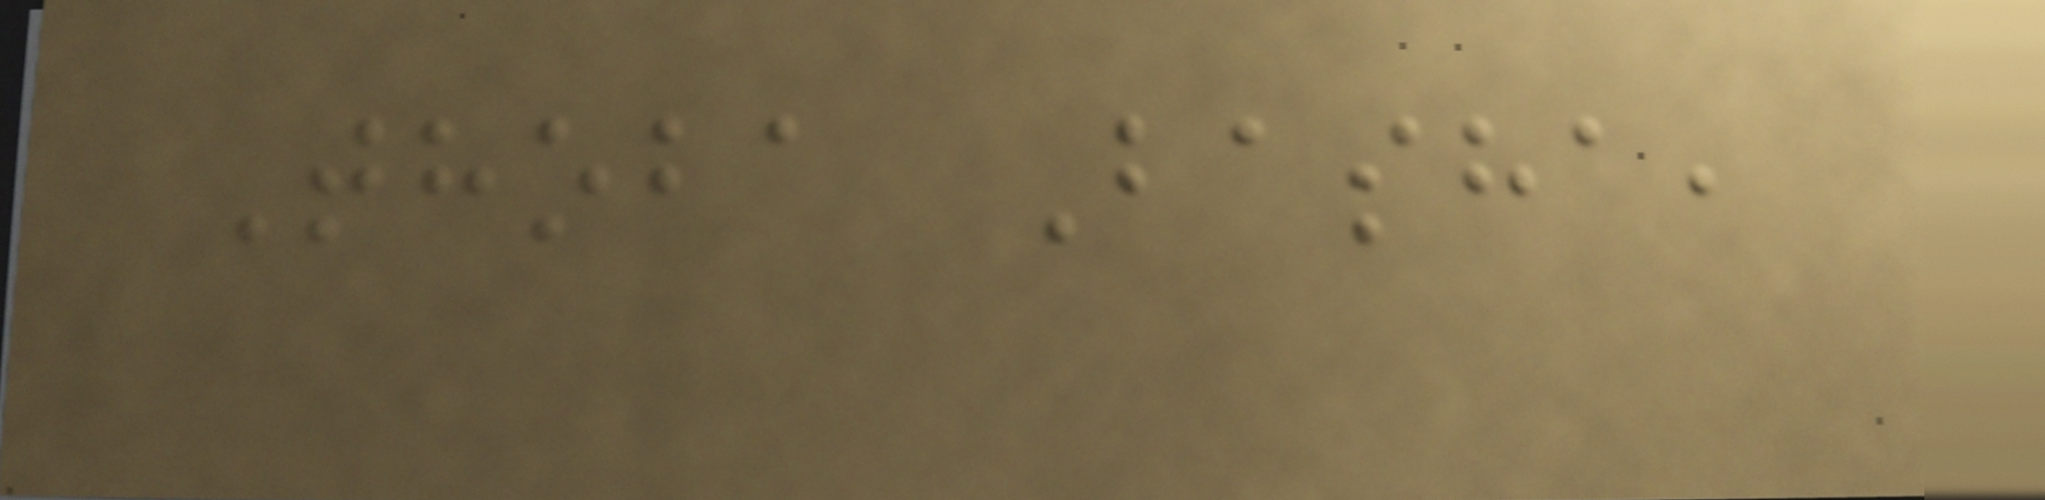Thoba Basha,
